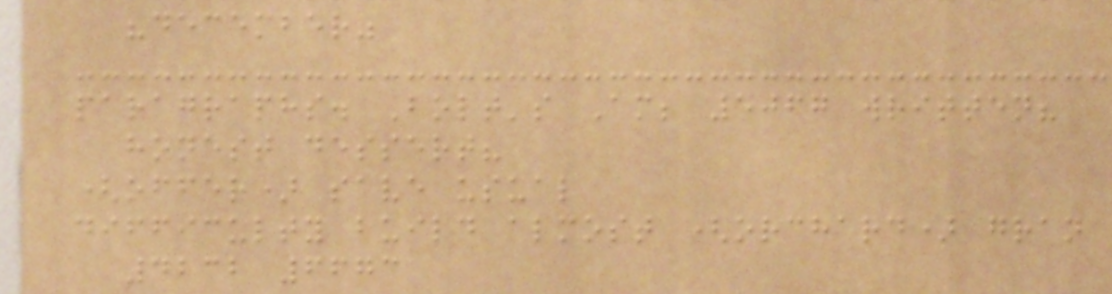"december"
paragraphs. Bolt's Am; 5067 written?
honest dessert?
(offer) save usual
difficulty build almost (orchard) gran
4232 6673
